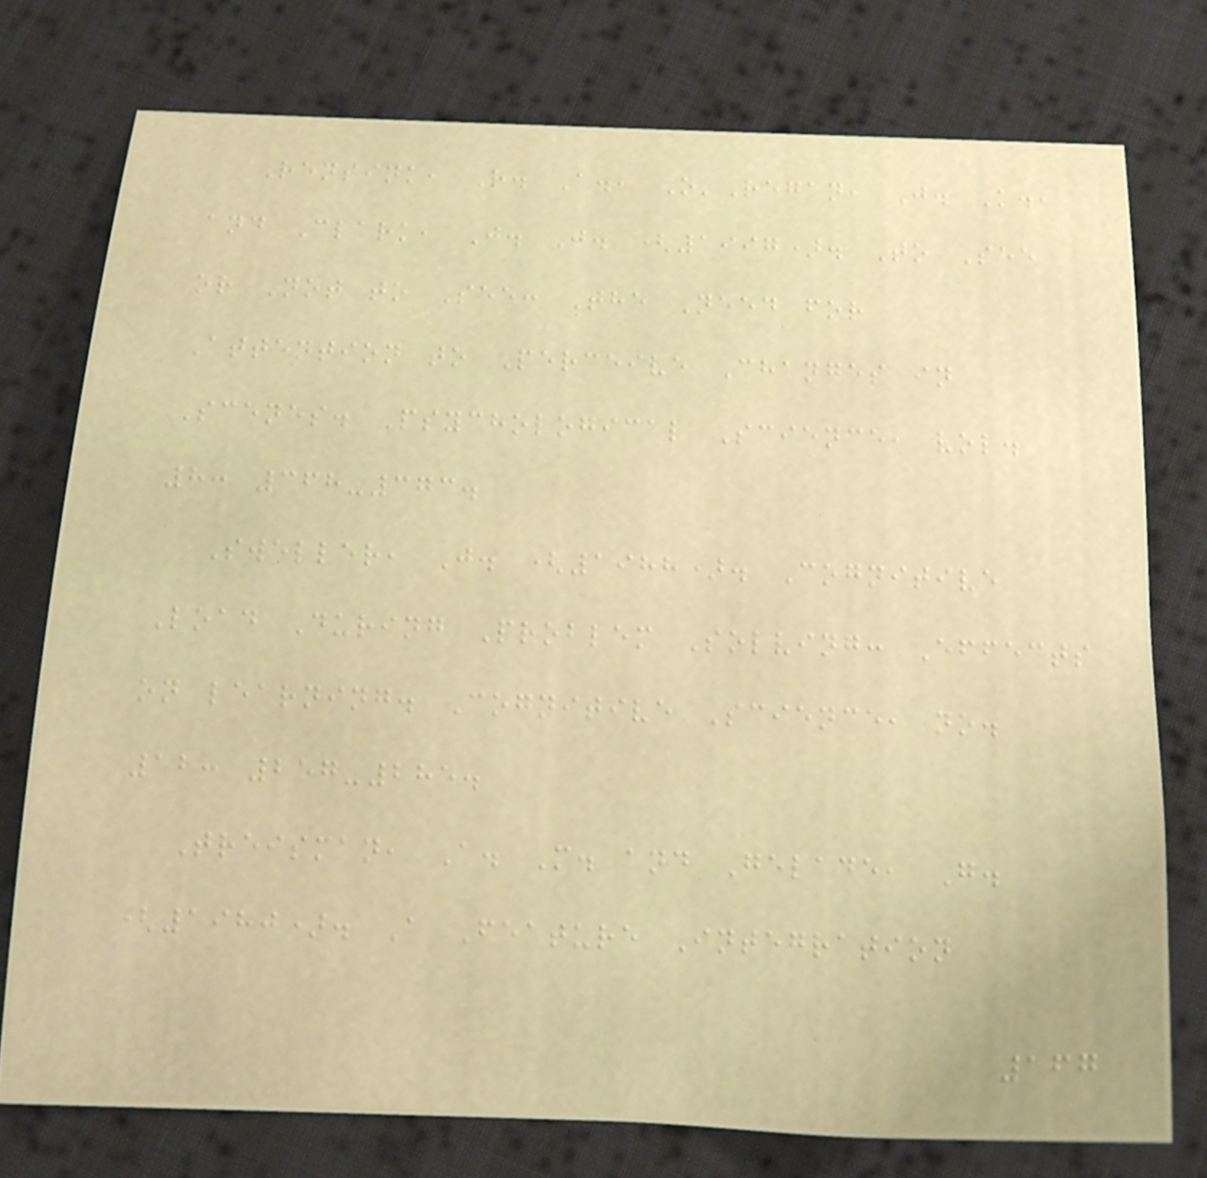Rensink, R. A., O'Regan, J. K.,
and Clark, J. J. (1997). To See
or Not to See: The Need for
Attention to Perceive Changes in
Scenes. Psychological Science, vol.
8: 368-373.
Sweller, J. (1988). Cognitive
Load During Problem Solving: Effects
on learning. Cognitive Science, no.
12: 257-285.
Treisman, A. M. and Gelade, G.
(1980). A Feature Integration
167
